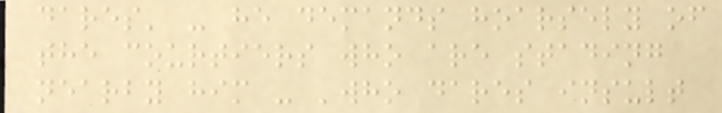dares' - he demands hoarsely of
the courtiers who are stading
nearby him - 'who dares insult
